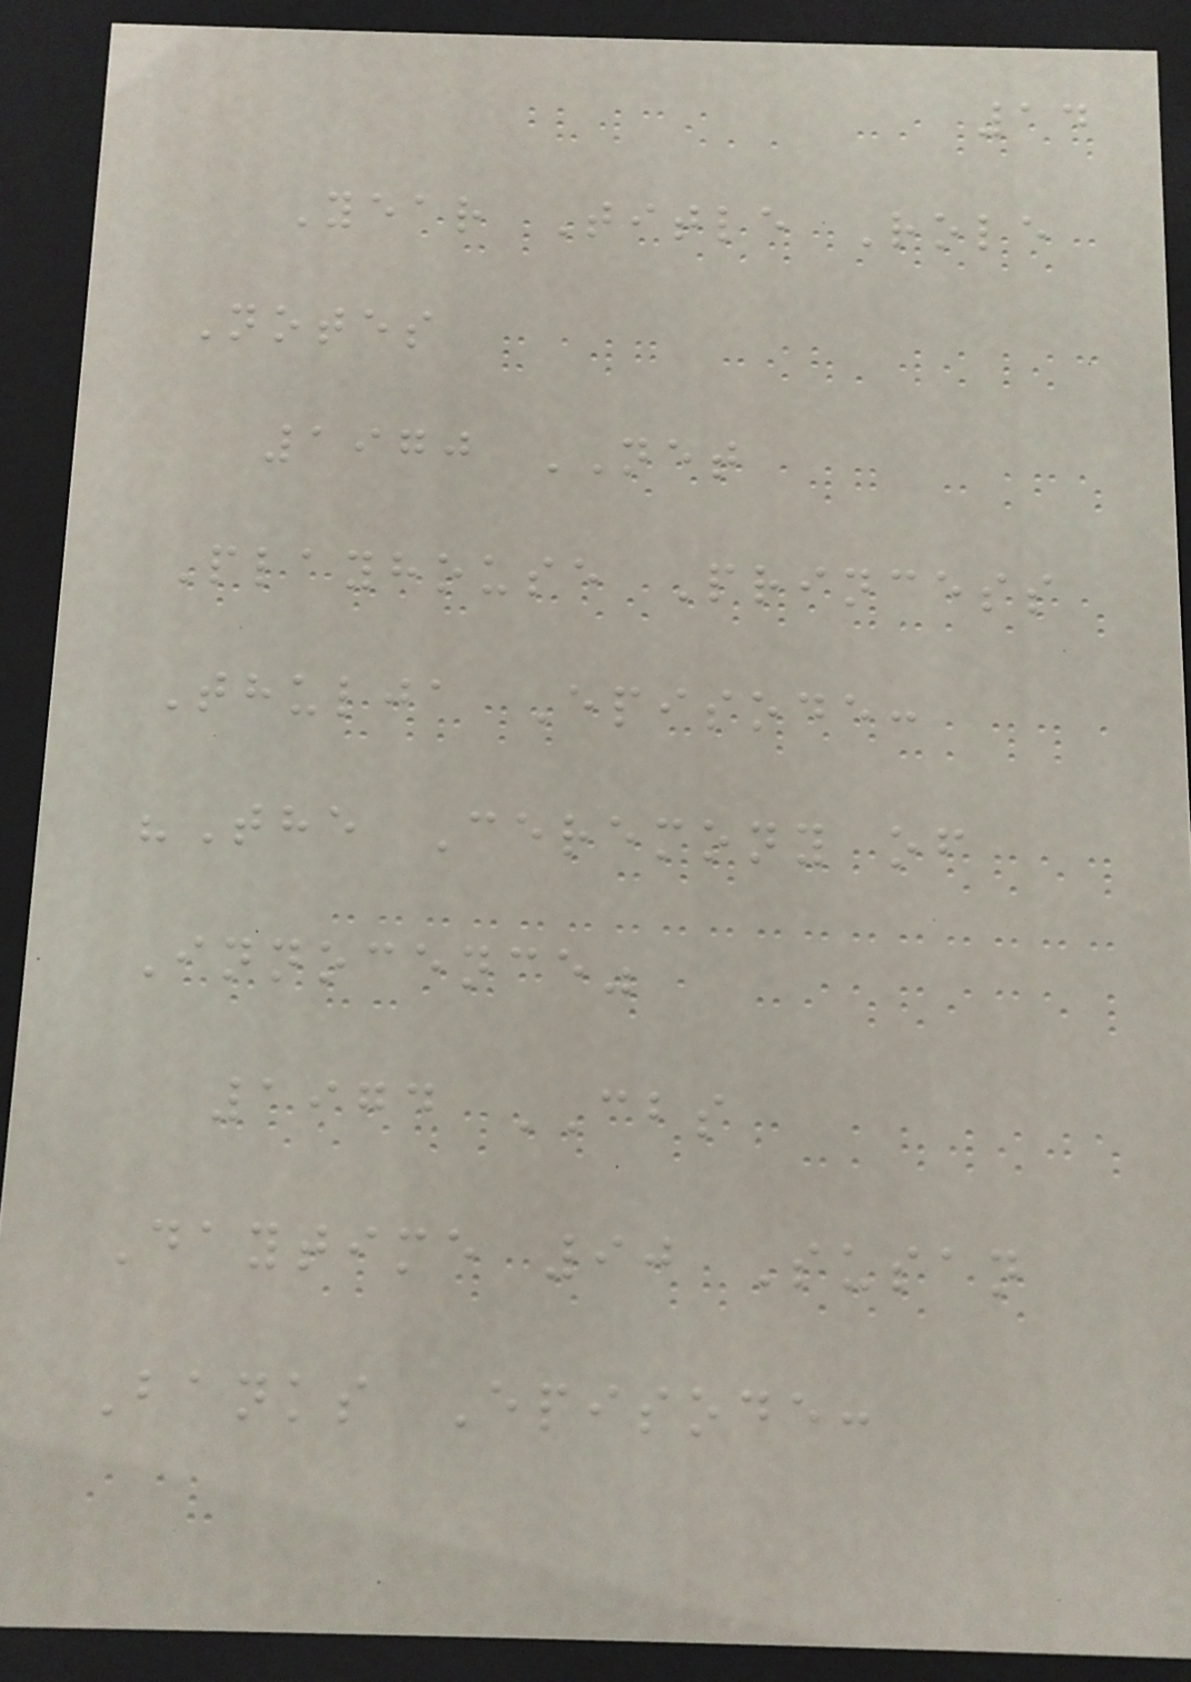14
Year Title Role
Notes
1970 NET
Playhouse Princess
Thulja Episode:
"The Ceremony of
Innocence"
1974 CBS
Daytime 90 Susan
Banks Episode:
